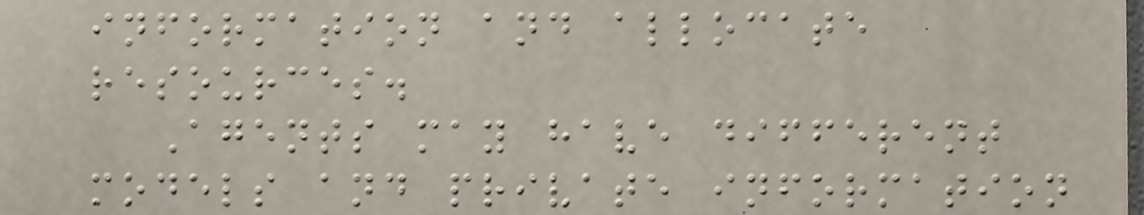information and allocate
resources.
Agents may have different
models and private information
